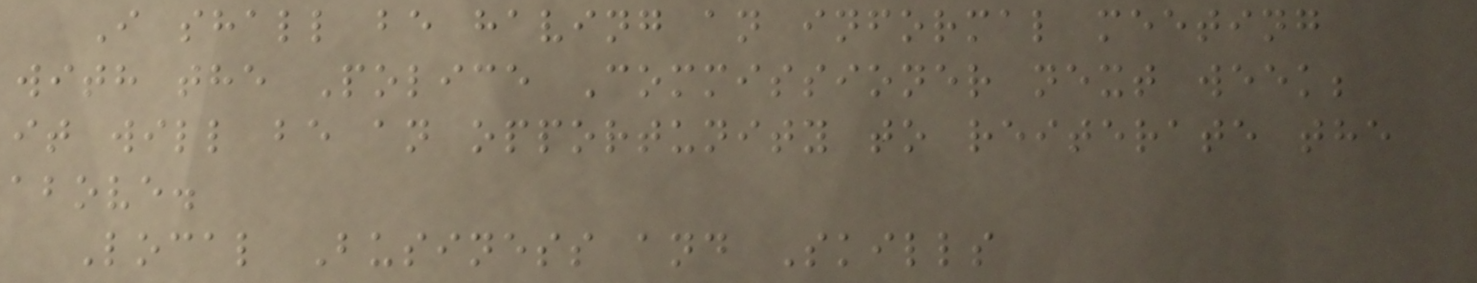I shall be having an informal meeting
with the Police Commissioner next week;
it will be an opportunity to reiterate the
above.
Local Business and Skills
